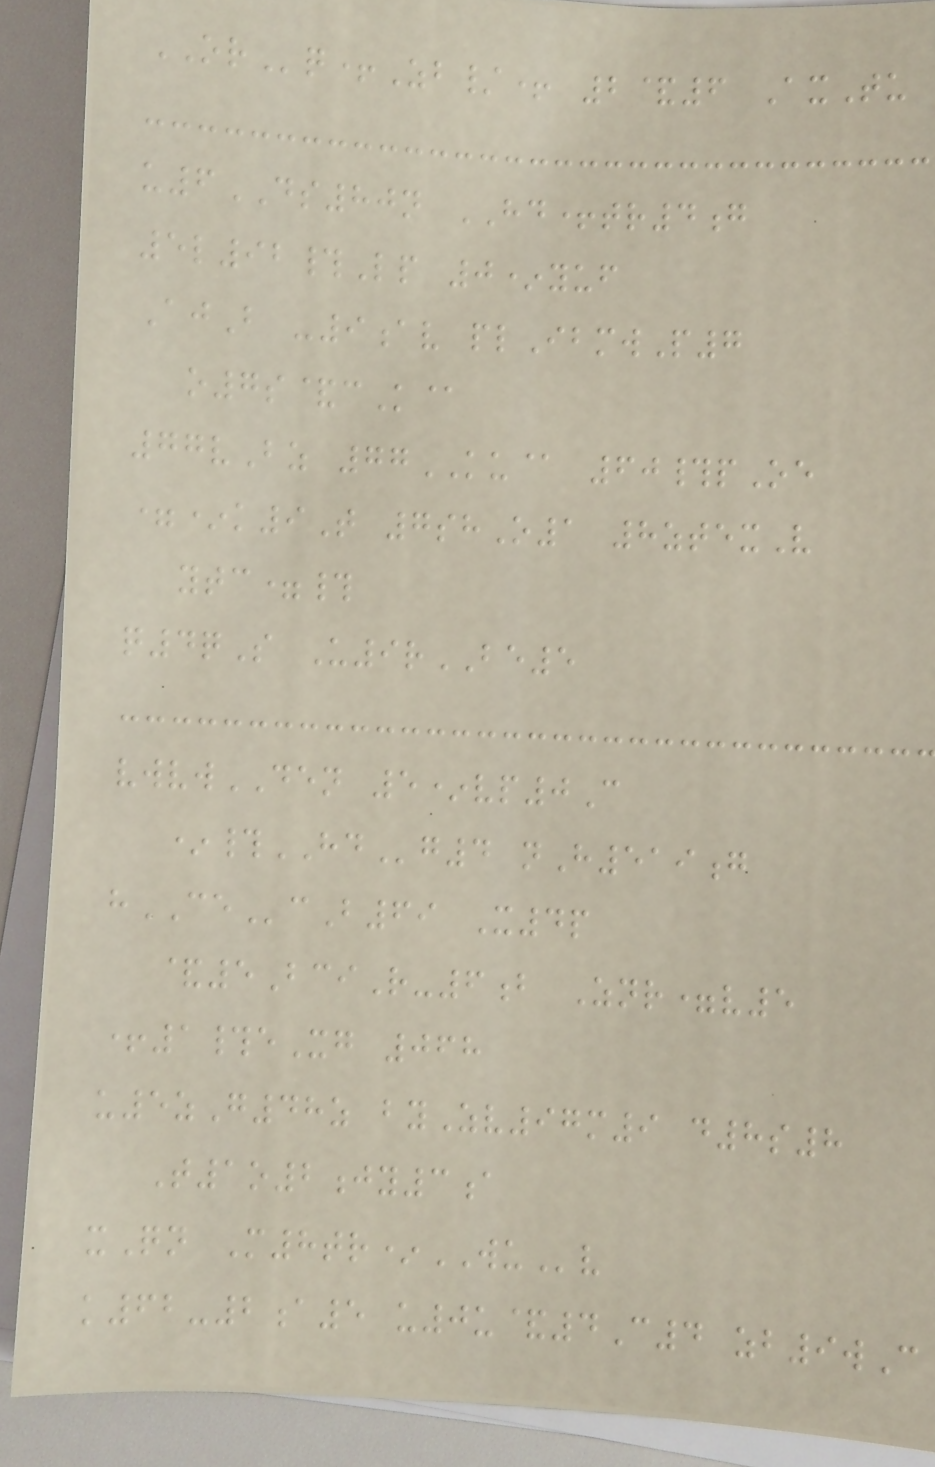ORq+Zb/+ 2&6 AxTu
u6DS80n HD+tr4g
5l92#Lp 0*yuf
AjB -9av plIbmwP7
o7s&cK@
77vBz 77KU@ 60#pOe
=*k9T 7shO1 8ztexV
ytc=#
q4qS U9rBE5
vwvwDEN 5*vp0C
*#HDg4 nH519g
hCEcB69 X4p
&5BciR-6b Znr=v5
+1#eXg 068
u5zG48z byZv97m9 d8s8
T1o2jy3a
xQn M8tr*WUv
k62-2a5 u0u&4C4 zb9wC
